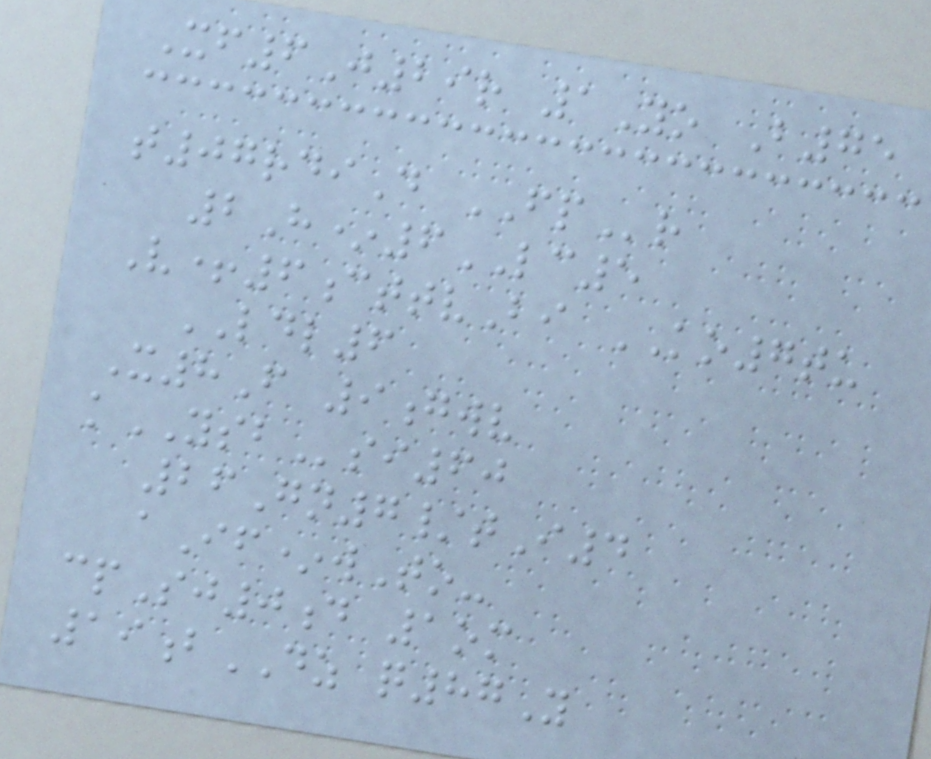Xf6J29r 1Yo B75
t07rdiD FPr
2H*6LC5
V+6cttvBi KO7tu
LDL6
X8F 9gwv
kYSBsi60
26Gn7/tI4
aIf*wTo-
cpSj0d 1om
19bDZ q87Y
